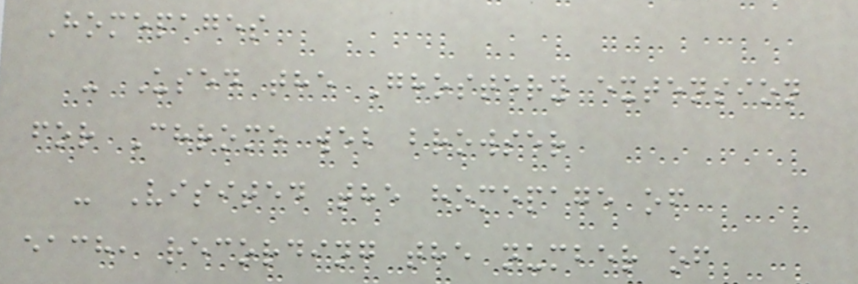Homepages
- Used the Ghostery extension
for Chrome web browser
- Visited the homepage of
each, recording the number of
